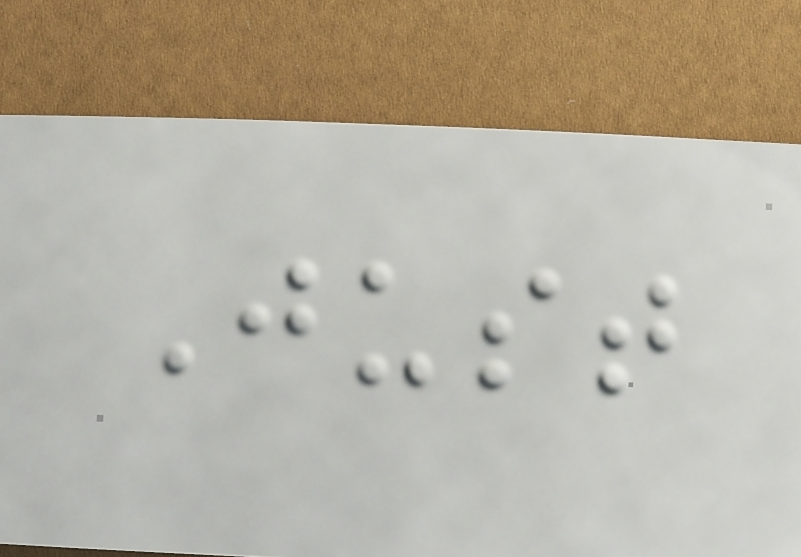Just
